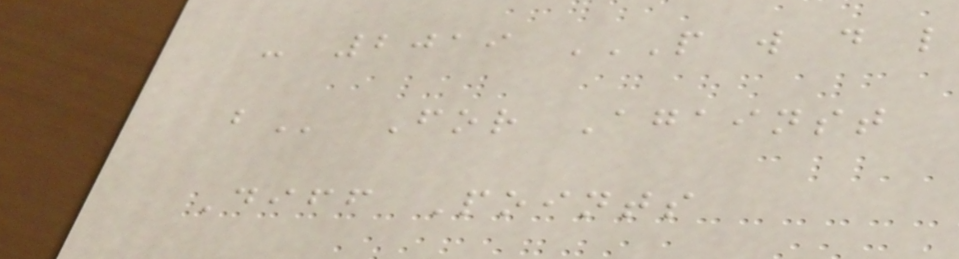- 2019 P W D L
B For Against
Diff Points
